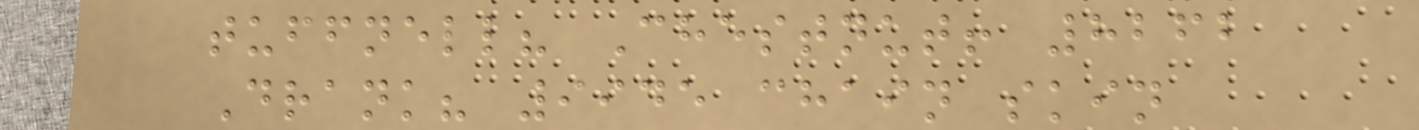tuffnell? Chestnut! 8262
Drank? 9945 chain skin
